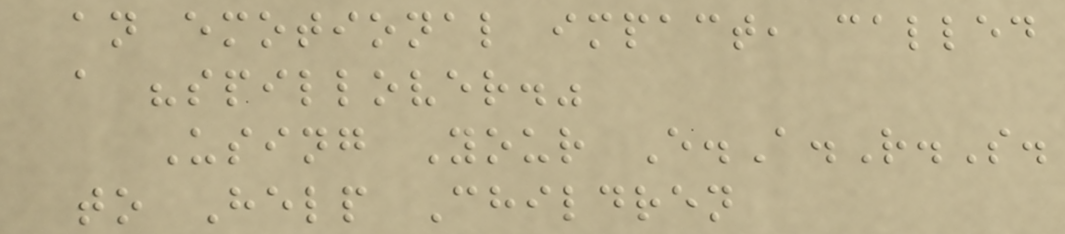an emotional impact, called
a "spillover."
Using Your E.A.R.S.
to Help Children
